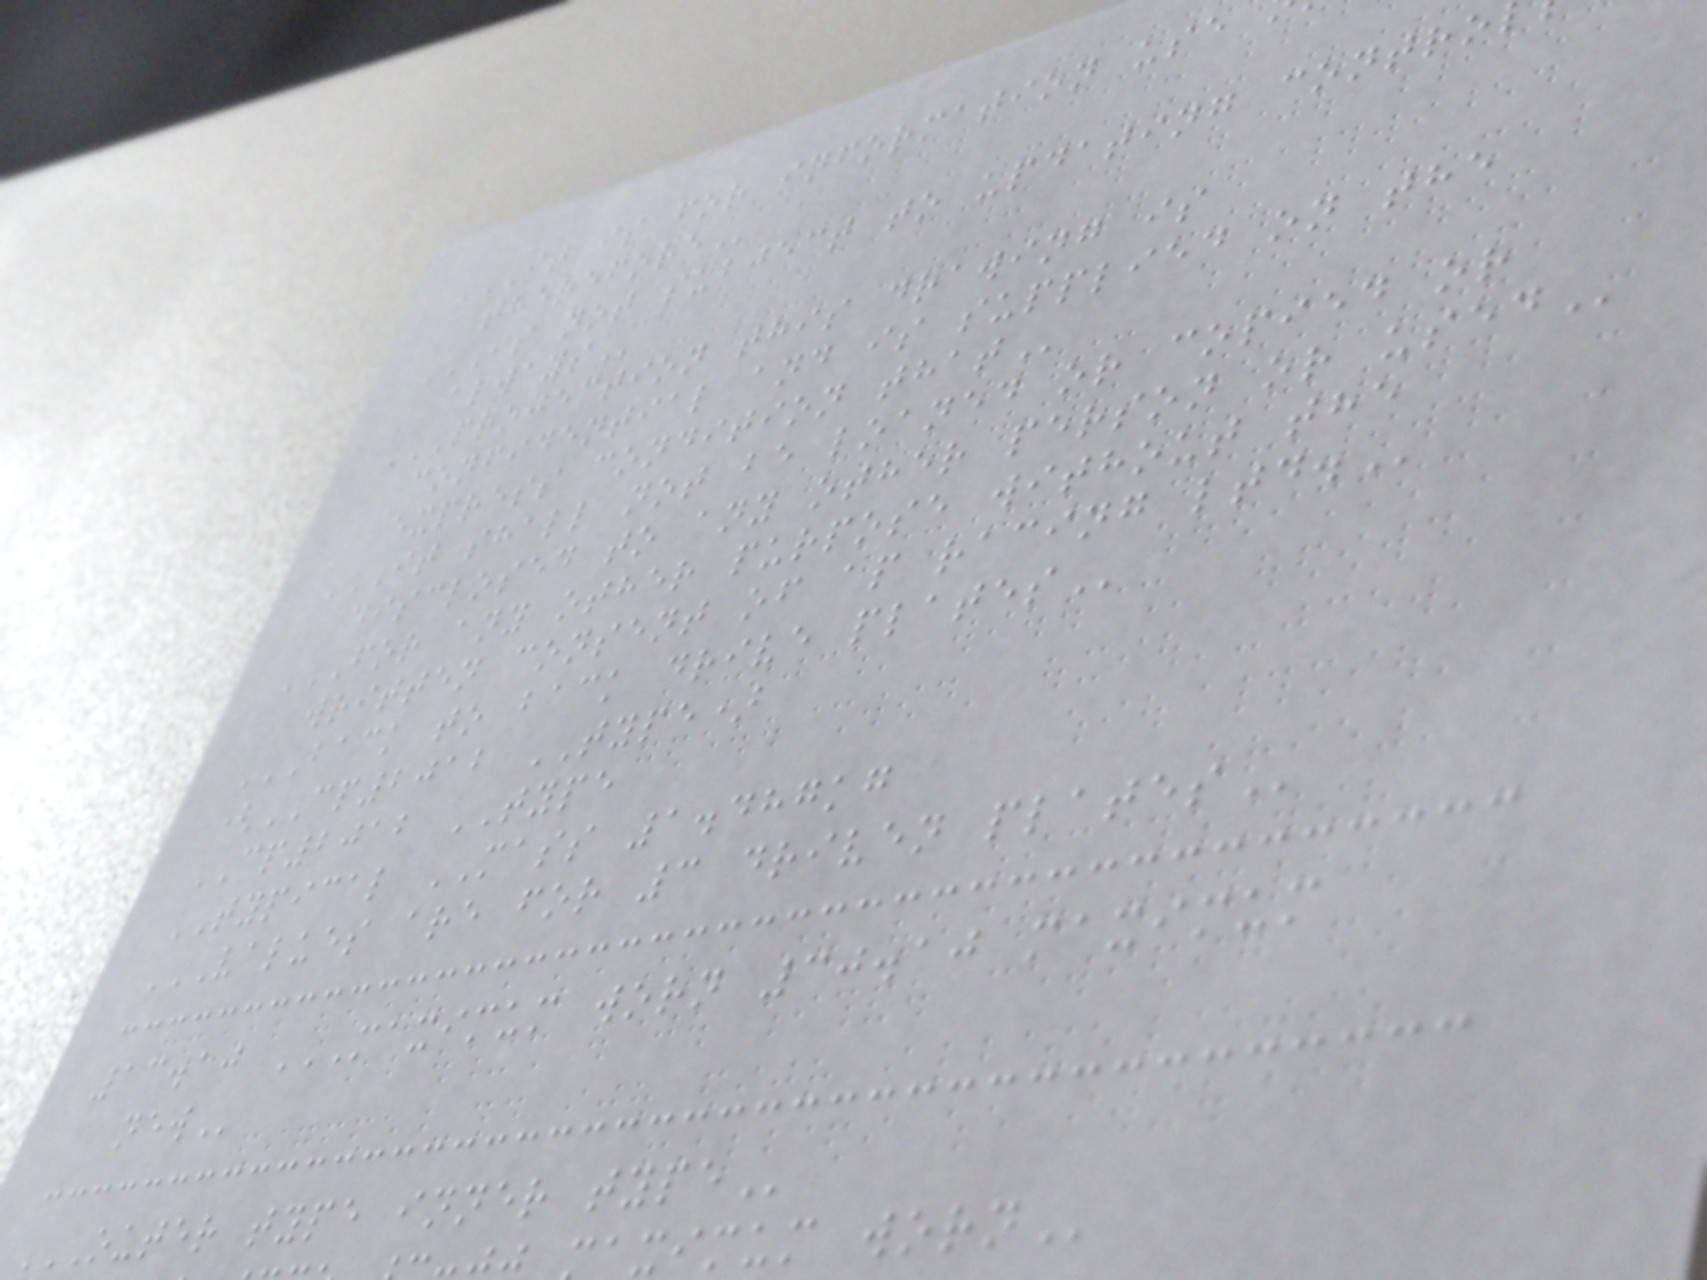PROJECTION THIS DRAWING IS
confidential and is supplied on the
express condition
IT SHALL NOT BE LOANED OR COPIED OR
disclosed to any other person or
FOR ANY OTHER PURPOSE WITHOUT THE
written consent of ap racing
BACK TO BACK DRIVE PLATES
(CP2012 TYPE)
CP2012 TYPE
TYPICAL MASS 1.487kg
VALUES ARE FOR 3 DRIVEN PLATES
13.10 MAXIMUM WORN 30.10 MAXIMUM
OUTER TYPE INNER TYPE
